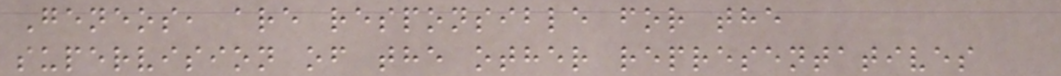Geneos, are responsible for the
supervision of the other representatives
